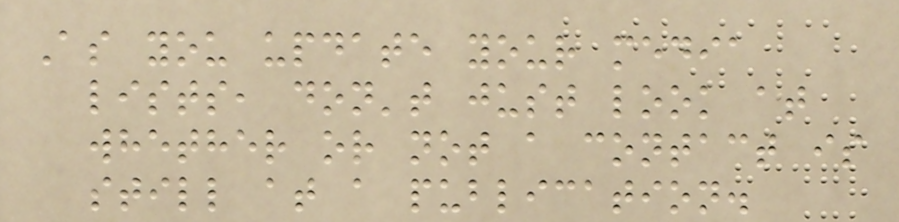As you update your media
lists, don't just look at
whether or not a contact is
still at a publication.
